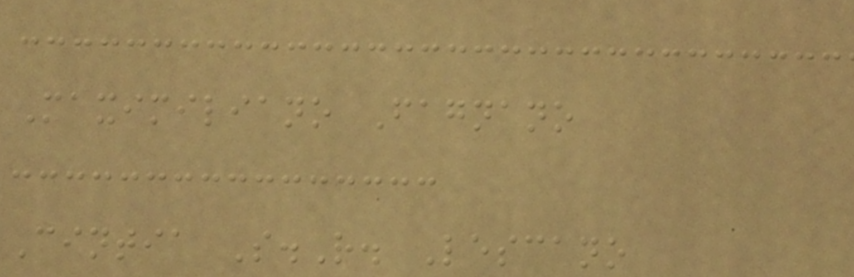Maximiliano Fagnano
Cintia S.R. Lescano
